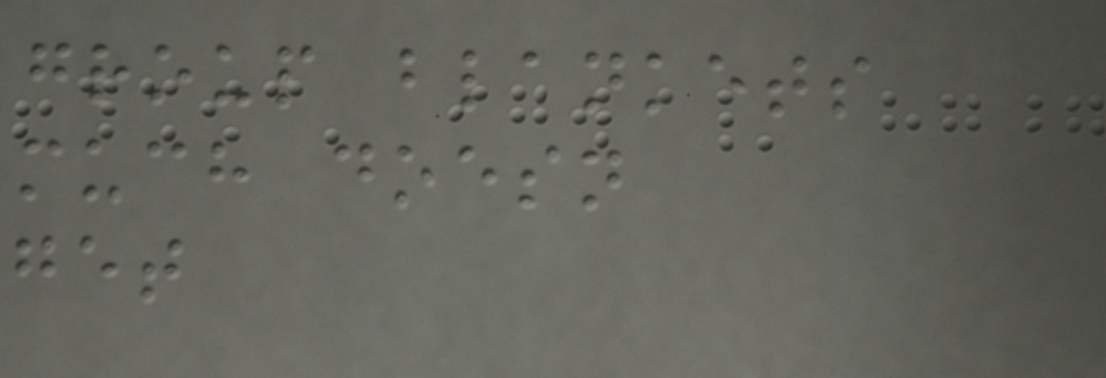group blankets
much doesn
get
